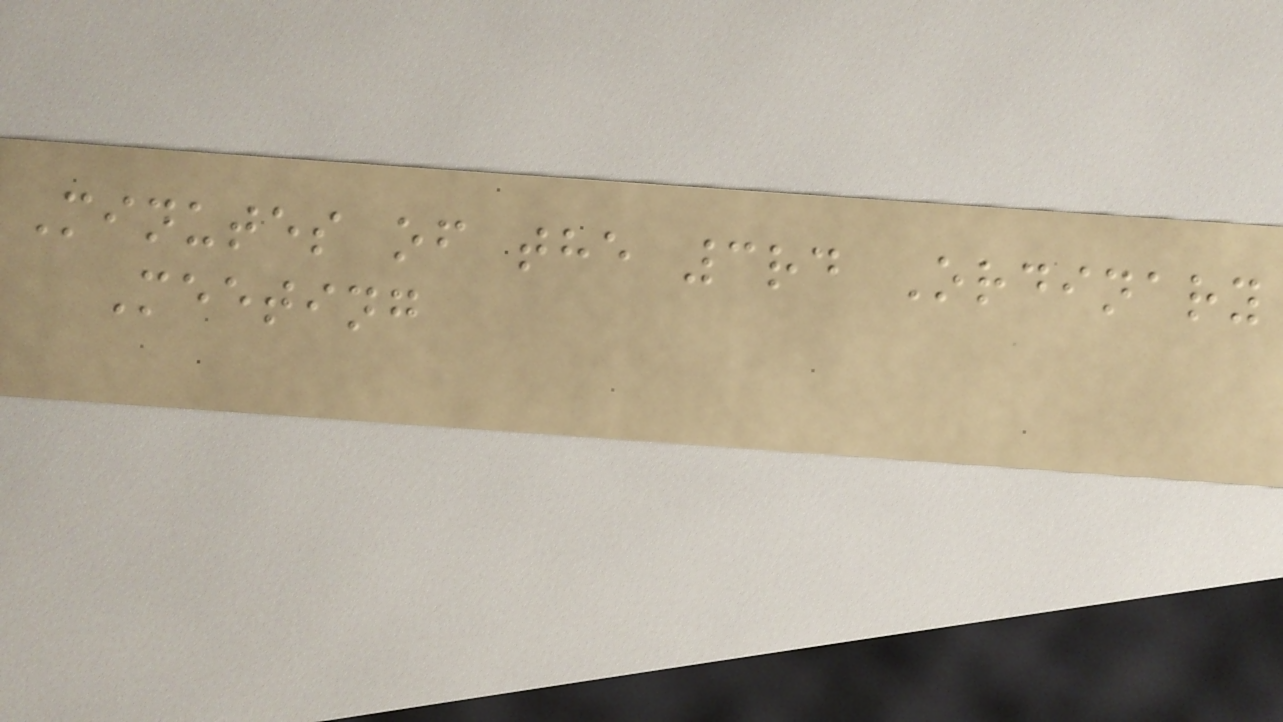Minutes of the 3rd Ordinary
Meeting
